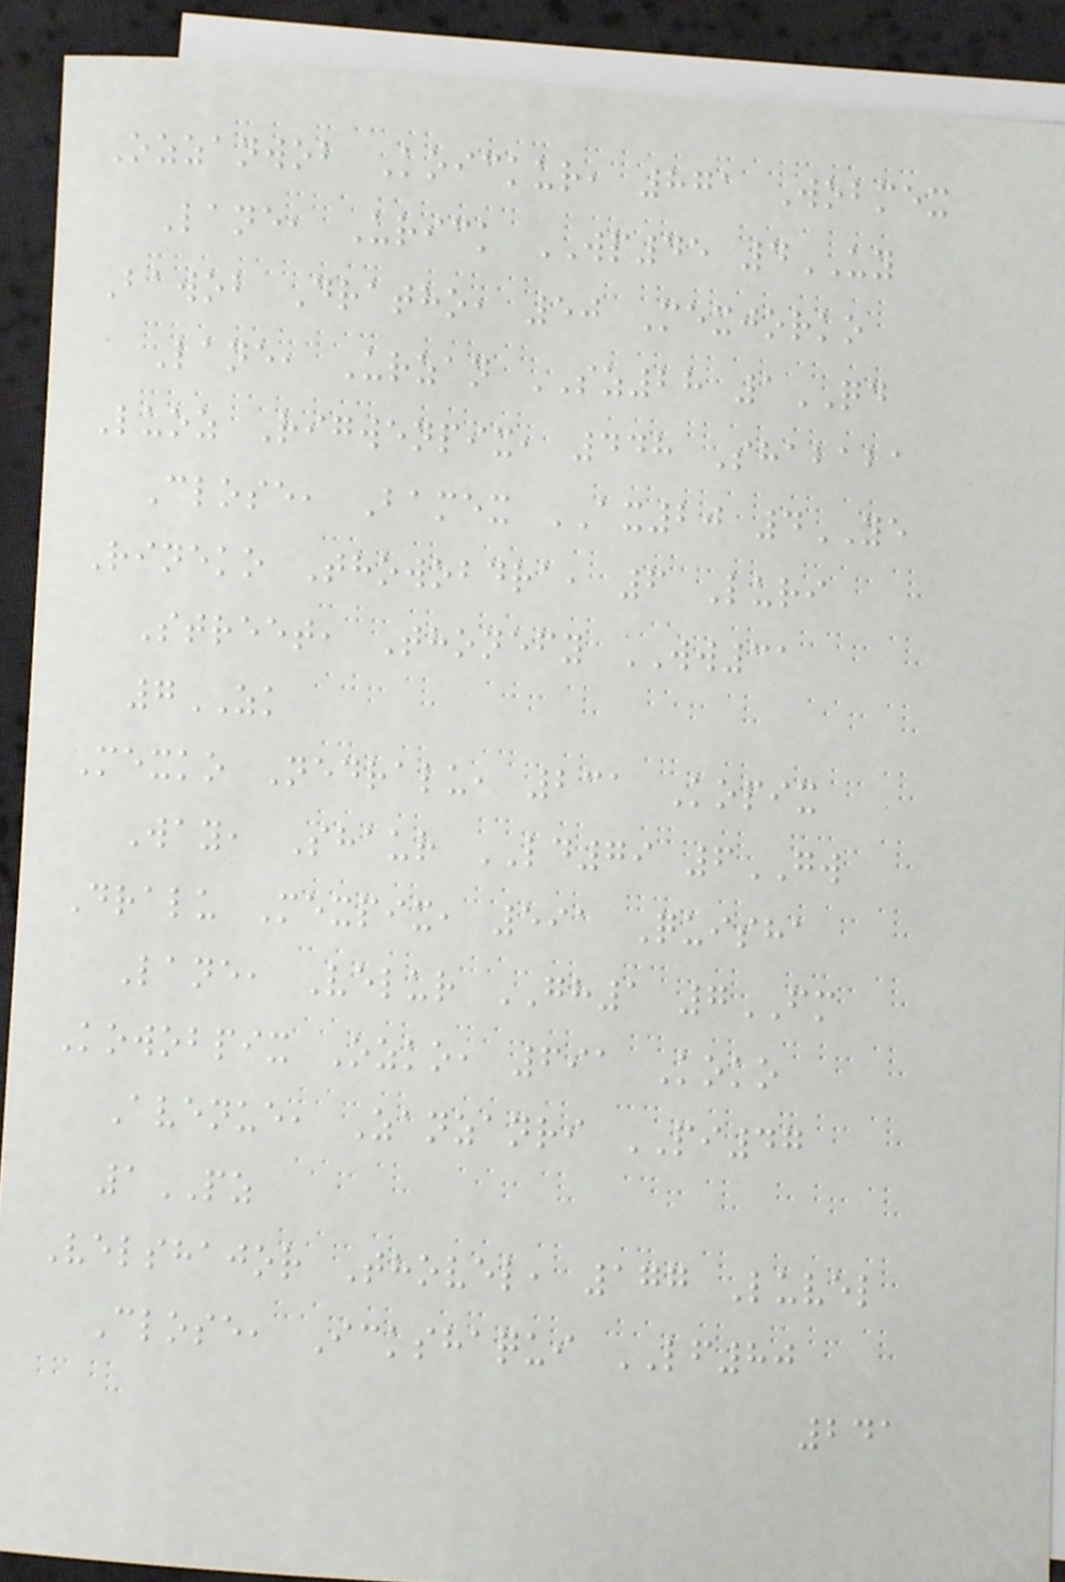Ozzanwob Koickur, 871 Wobmex
Lane, Urick WP45 4UY
Bawob Dratho, 50 Mexjorko
Lane, Urzan SZ28 1QD
Luoz Rigwenpix, 448 Shababa
Close, Bamex AX20 4YE
Rineko Thowobdra, 6 Luri
Street, Thonefy WW31
7ZK
Mexko Nedralu, 231 Kopix
Way, Shaur LD79 6GW
Dralu Mexpix, 591 Quisha
Lane, Velur GH1 7FM
Kowobpix Ozko, 691 Koko
Avenue, Zanzanri PI47
1PZ
Velshajor Thovel, 177 Luvel
Close, Ickshaqui LF80
241
